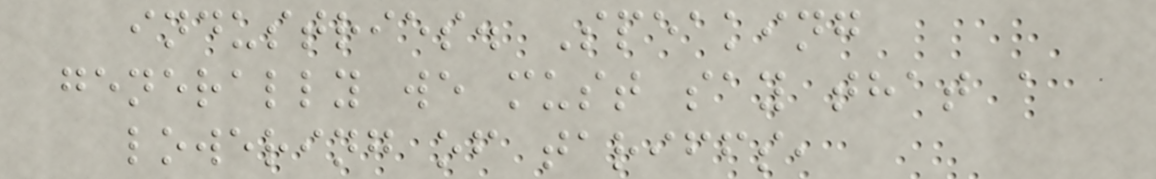industries. Speaking
generally we must say that a
lowering of tariffs,
